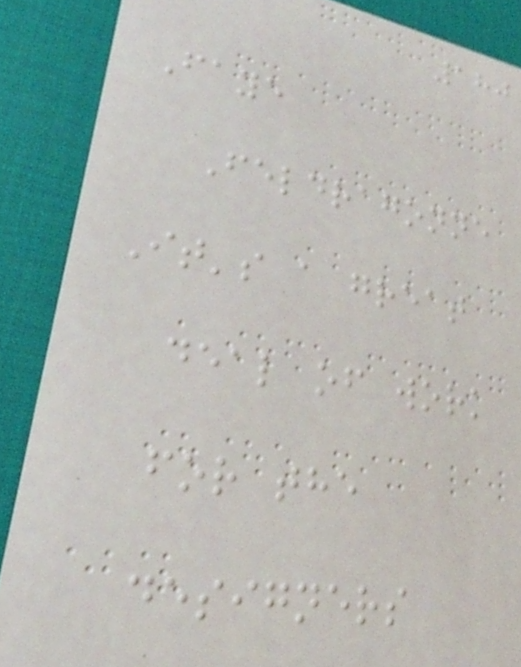180
Faye
Feldragonne
It's a great
deal of work
for the
designers
